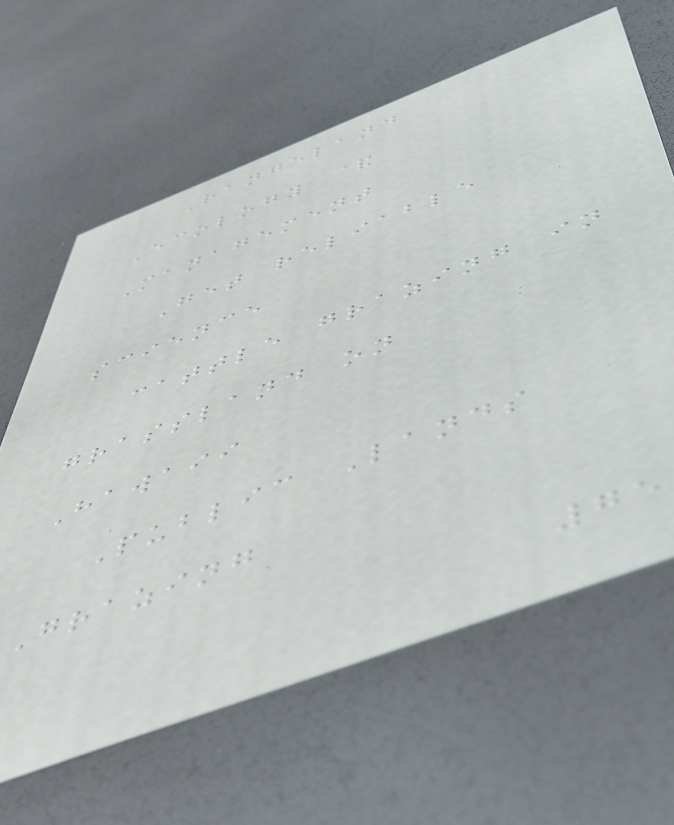Rangeland
Ecology &
Management
Get reliable
science
cattle grazing in
grassland on
Hawaii
Public Lands
Grazing
75
